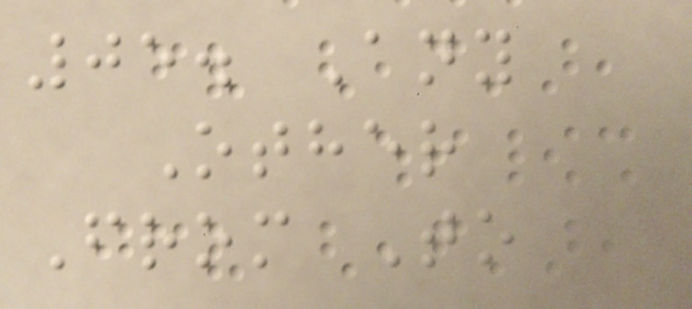05. Any
Other
From To
